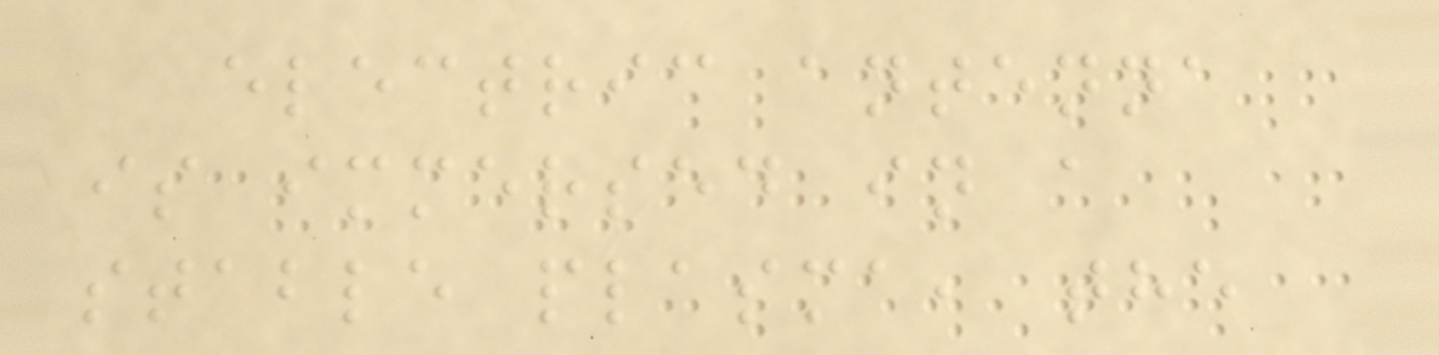electric antenna
is immersed in a
stable plasma, the
